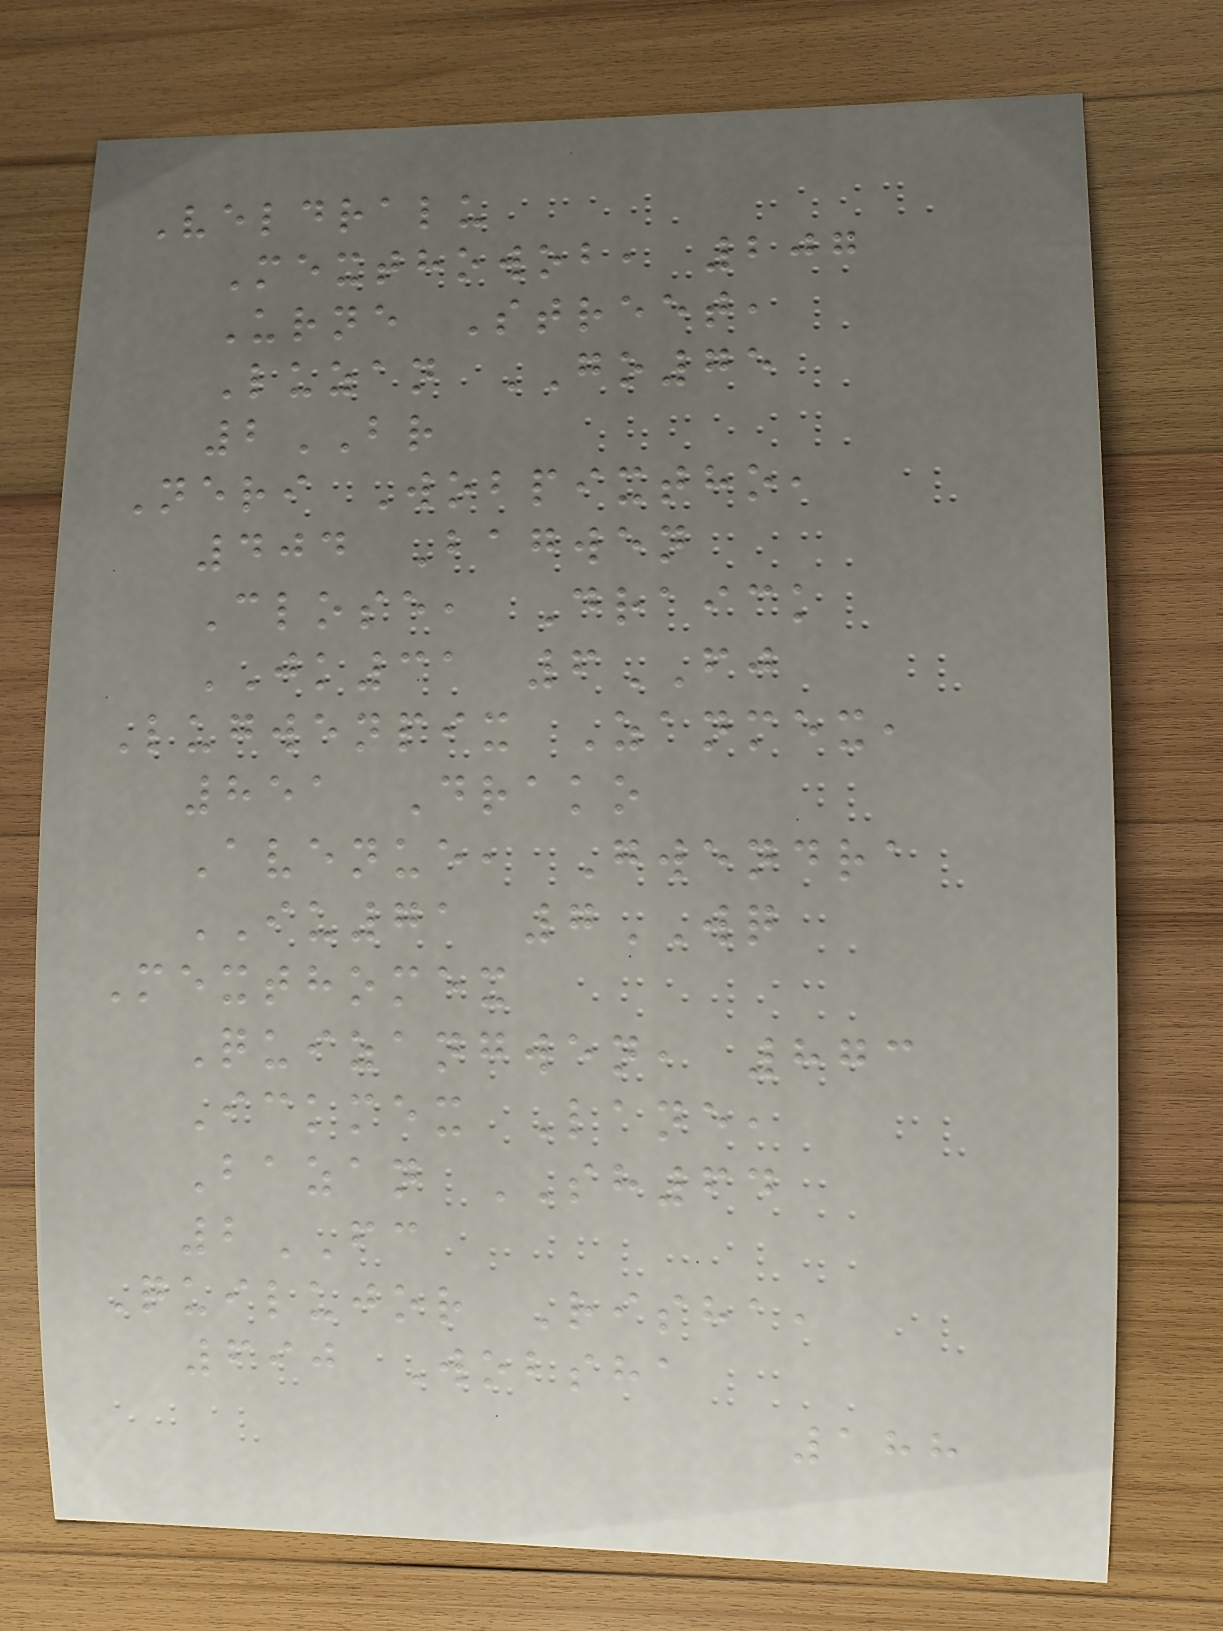Veldralu
Mexthowob, 207
Urne Street,
Luzan GO75
2BR
Neri Wobpixtho,
404 Bagwen
Close, Draick
JK31 6FJ
Lugwenpix Zanmex,
851 Drako
Avenue, Gwendra
IU71 7WQ
Mexthomex
Quizangwen, 873
Ickmex Lane,
Bazan SH64
2FC
Quilujor Risha,
690 Wobsha
188
